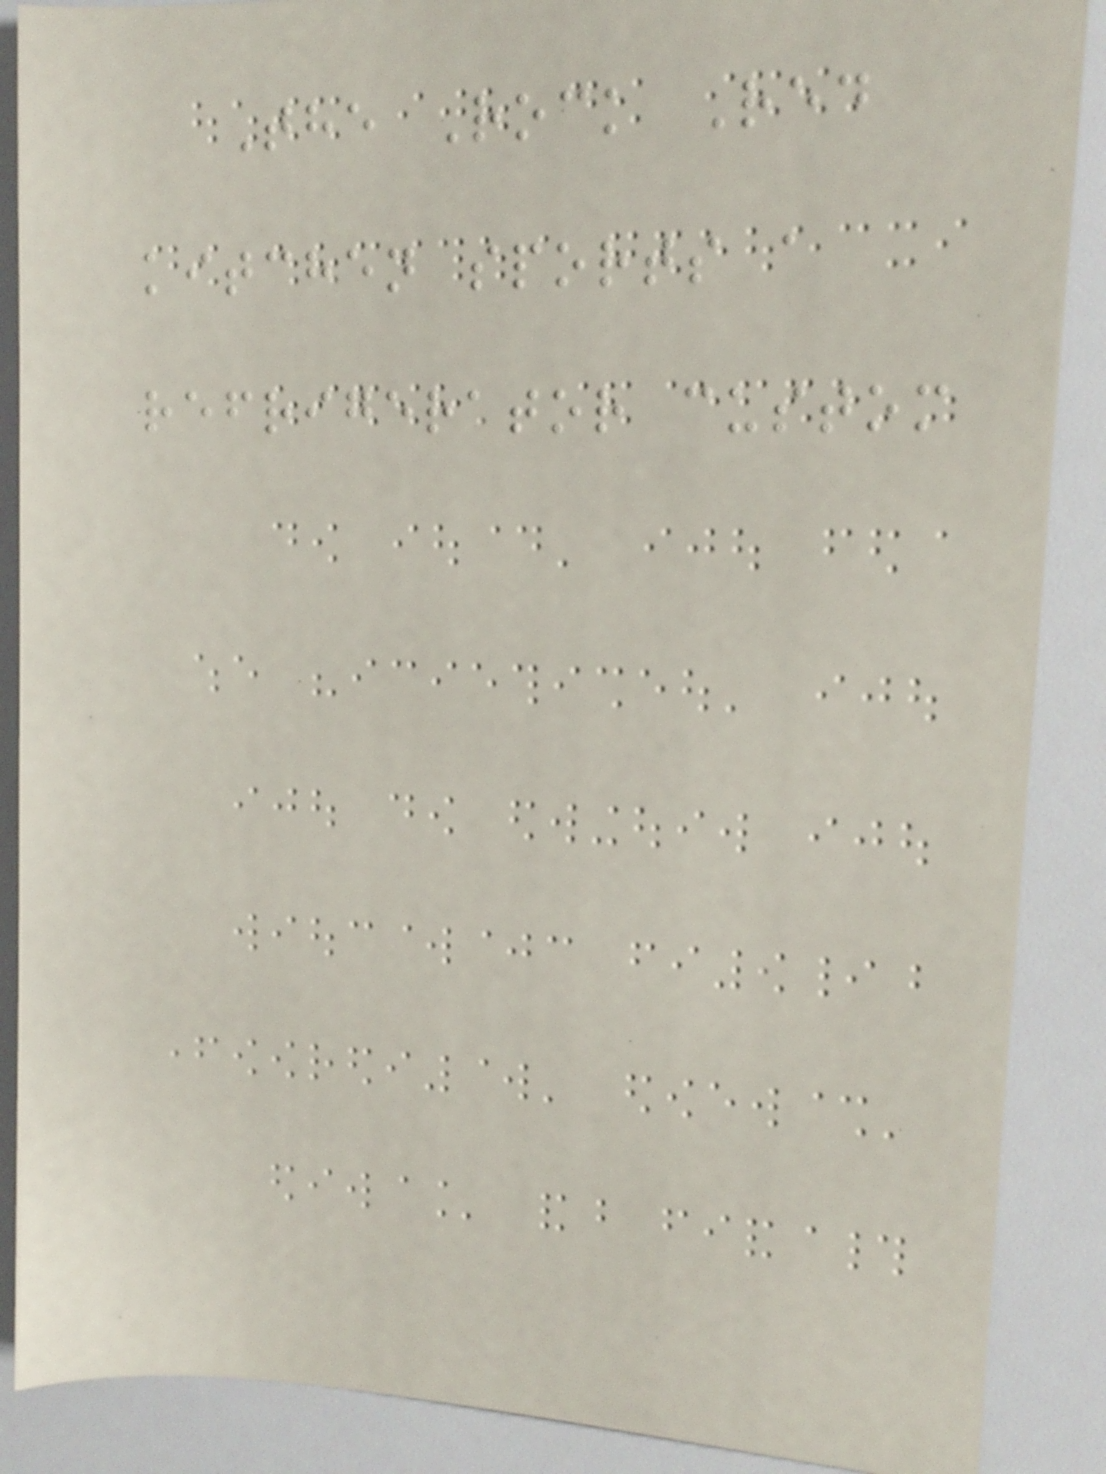The Rock Red
kitchen sports a
refrigerator custom
